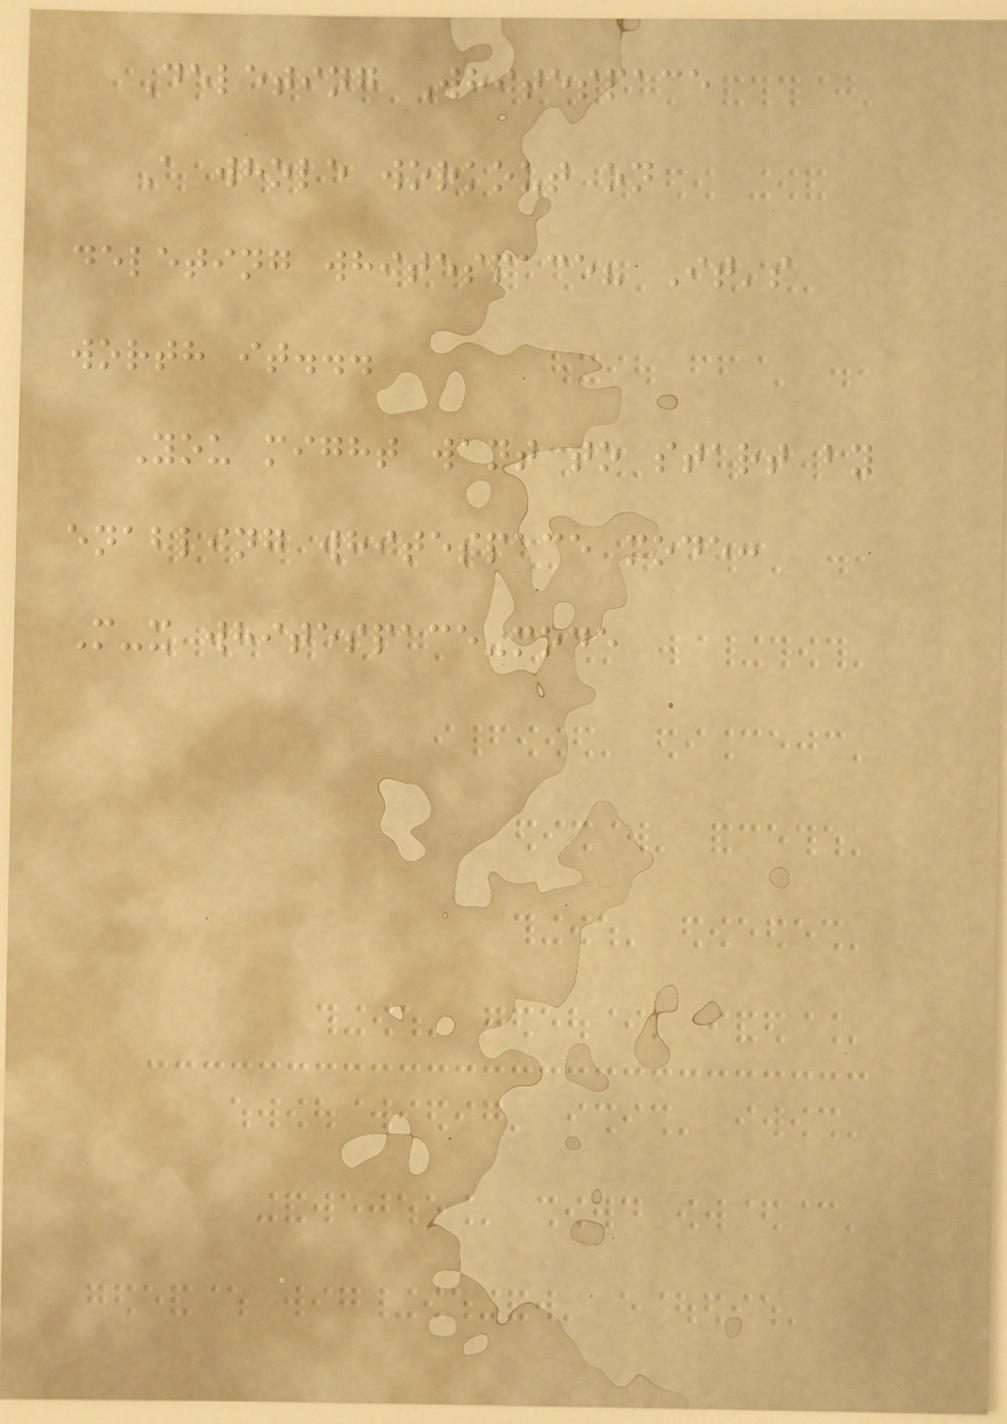Deleting Whitespace
A whole workout on
deleting whitespace? It's
worth it...
You might want to start by
enabling whitespace mode:
M-x whitespace-mode
